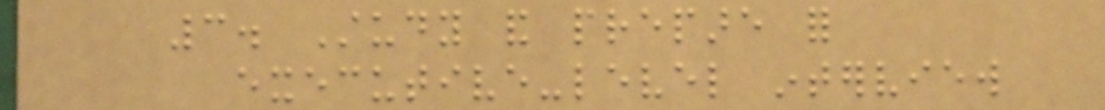3. Study and prepare for
executive-level interview
